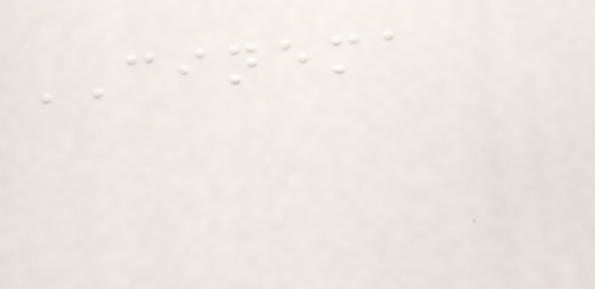CINEMA
